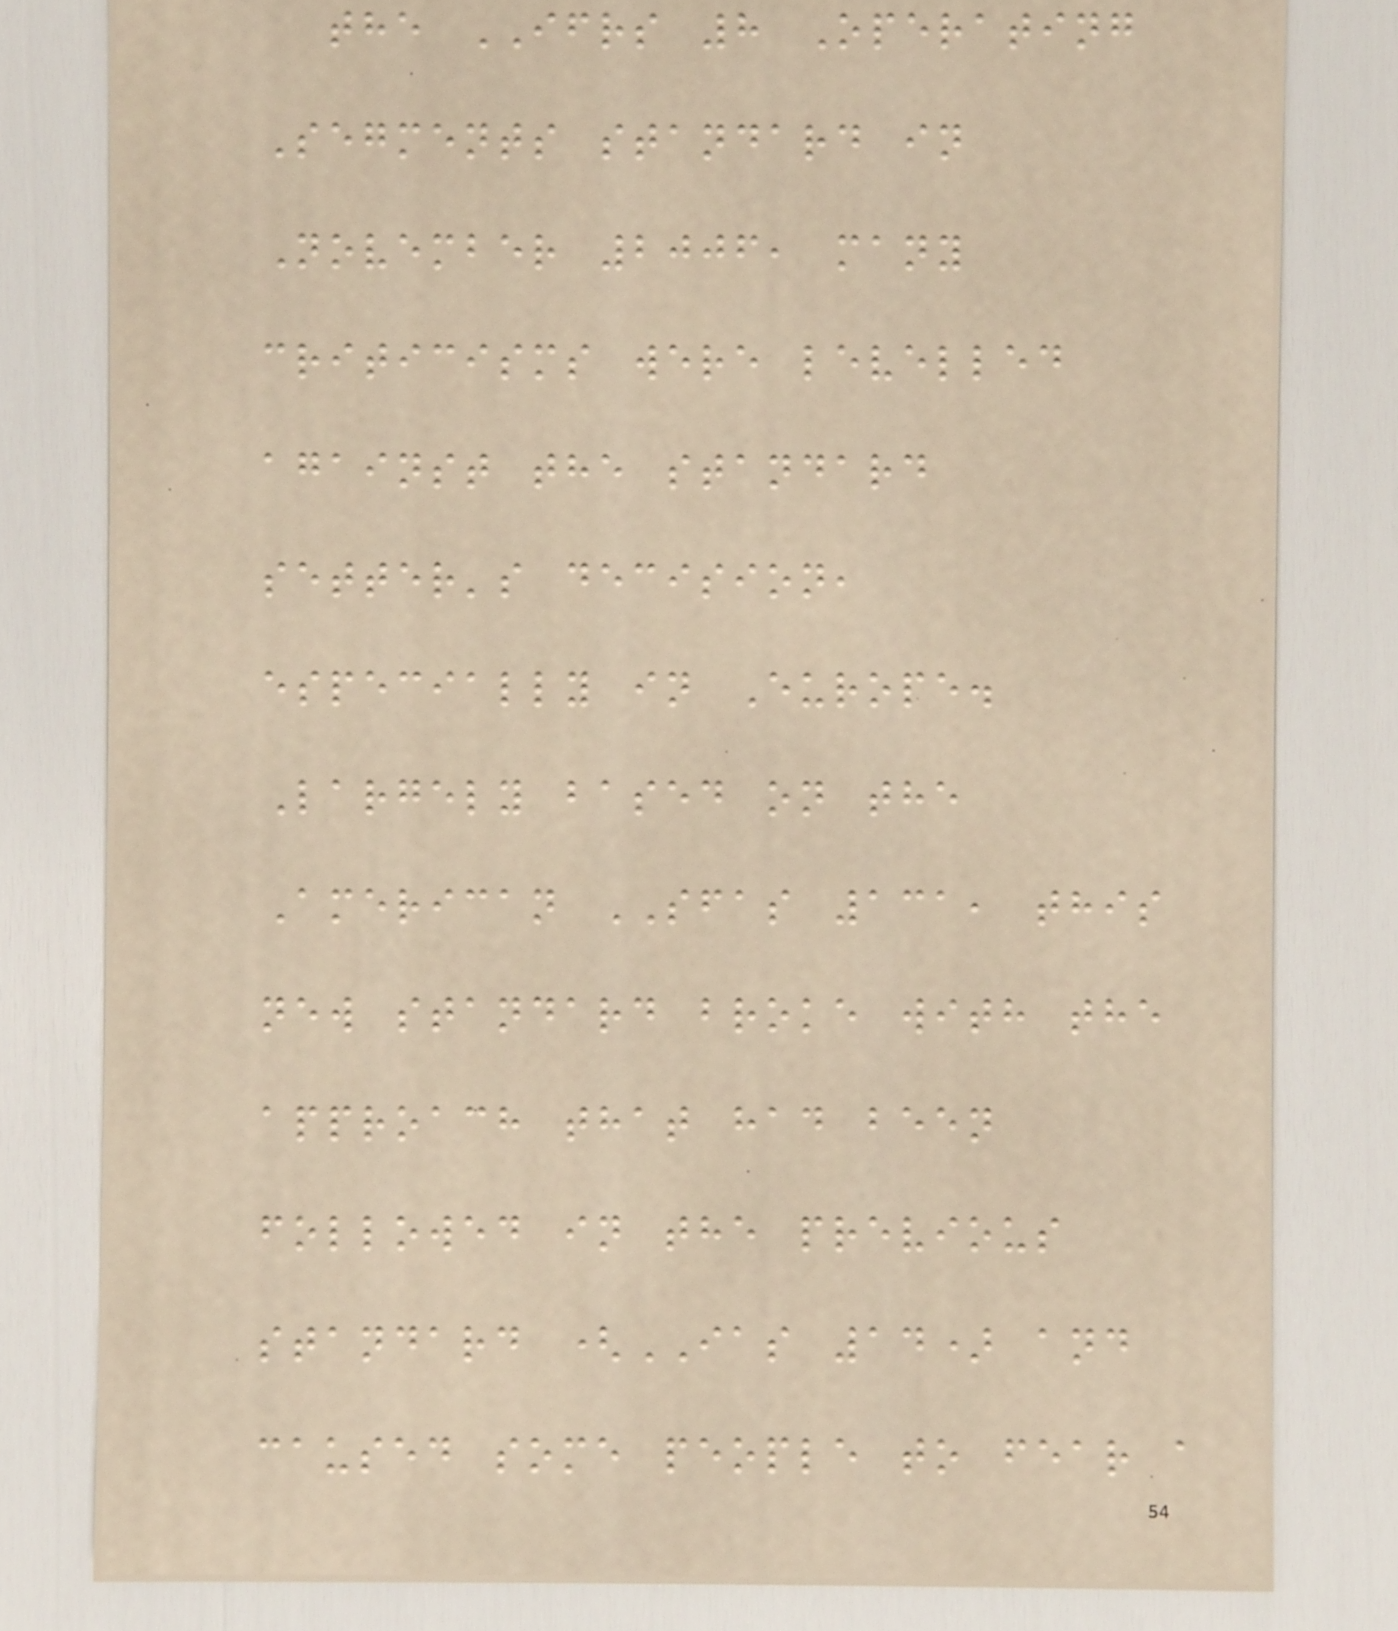the IFRS 8 Operating
Segments standard in
November 2006, many
criticisms were levelled
against the standard
setter's decision,
especially in Europe.
Largely based on the
American SFAS 131, this
new standard broke with the
approach that had been
followed in the previous
standard (IAS 14) and
caused some people to fear a
